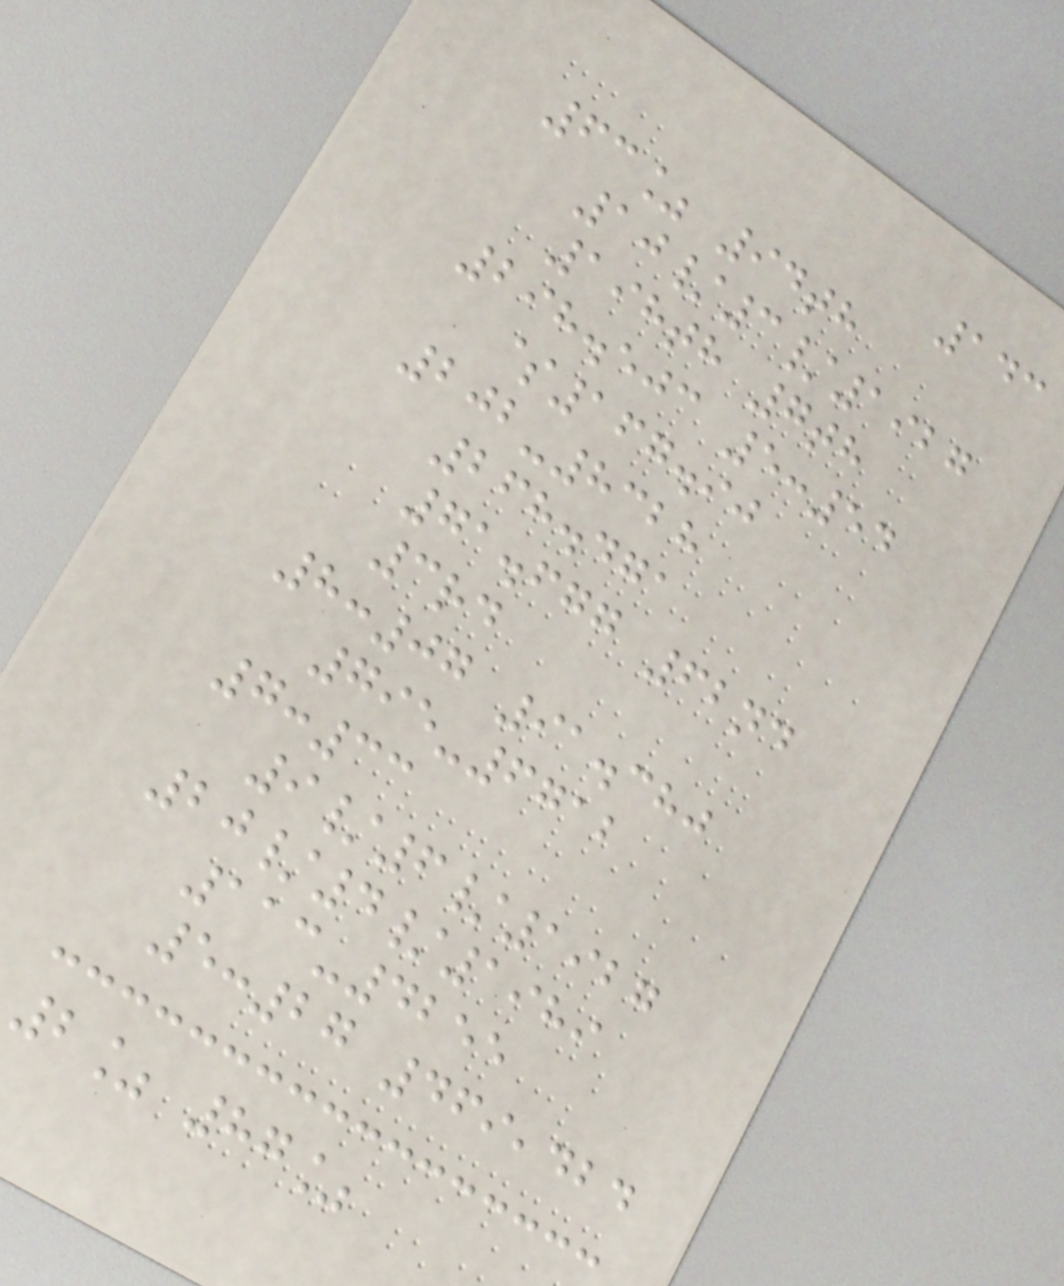143
63% 94th
10/3/1927
198th 7th
298.503 5:54
$167.90
202-8328
268.471
71.677 62nd
3rd
8:07 91.380
795-6712
7:33
9/6/1927
20/4/1989
113-4255
5:27 469,424
2% 87%
